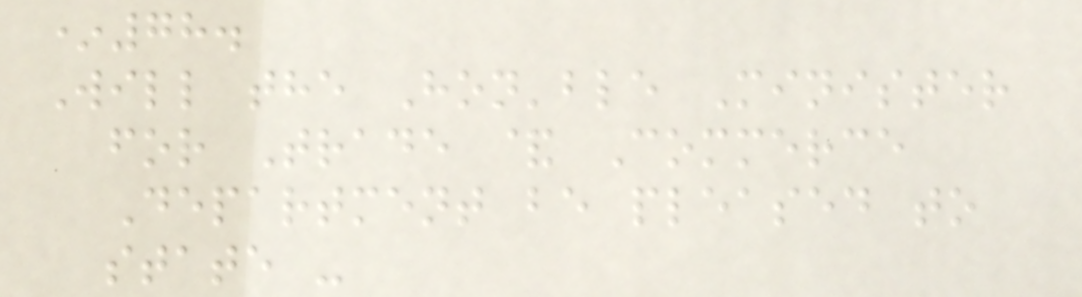*78.
Will the Hon'ble Minister
for Trade & Commerce
Department be pleased to
state -
